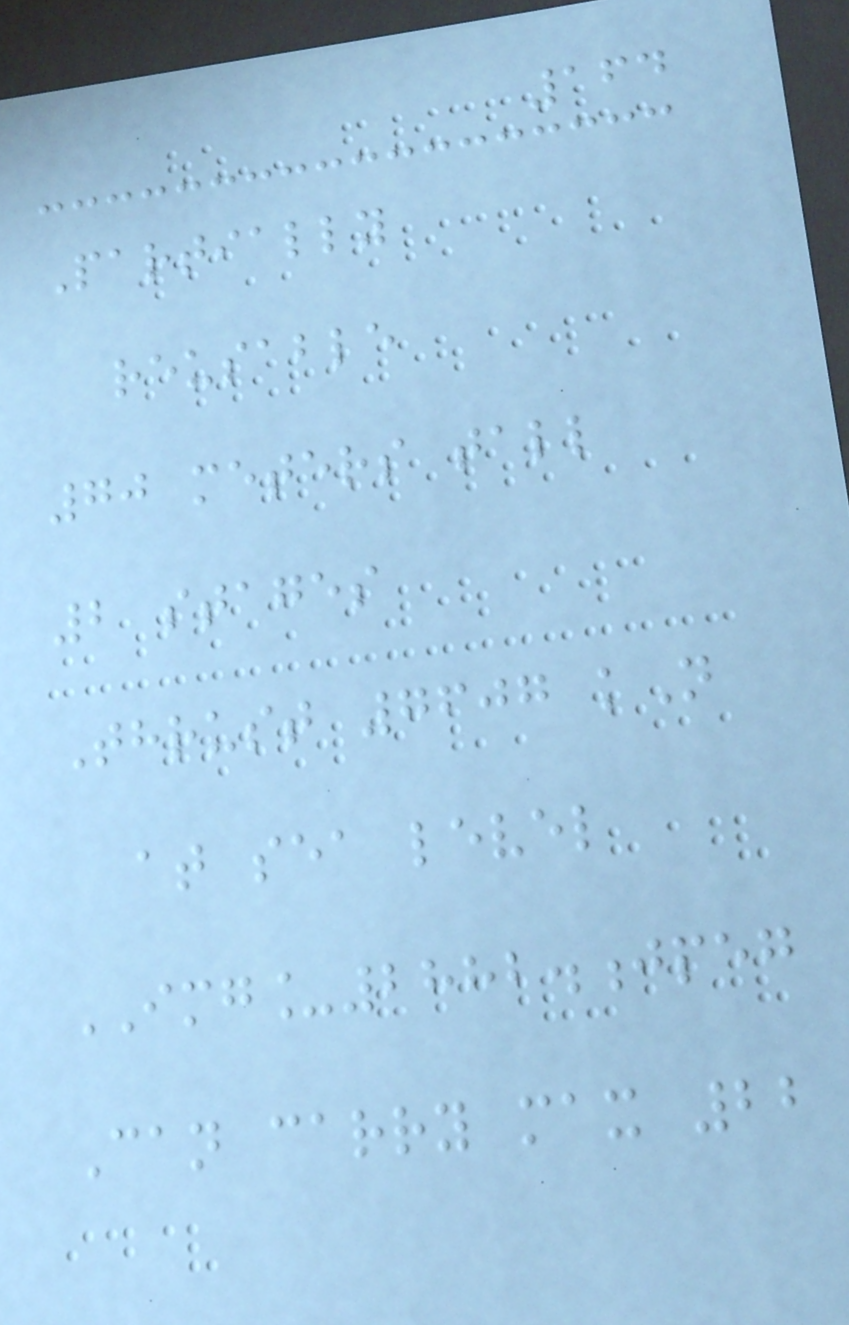164
Partially
reusable
70 meters tall
2 stages
Thrust 7607 kN
at sea level
IMG_2882.jpeg
Can carry max 22
